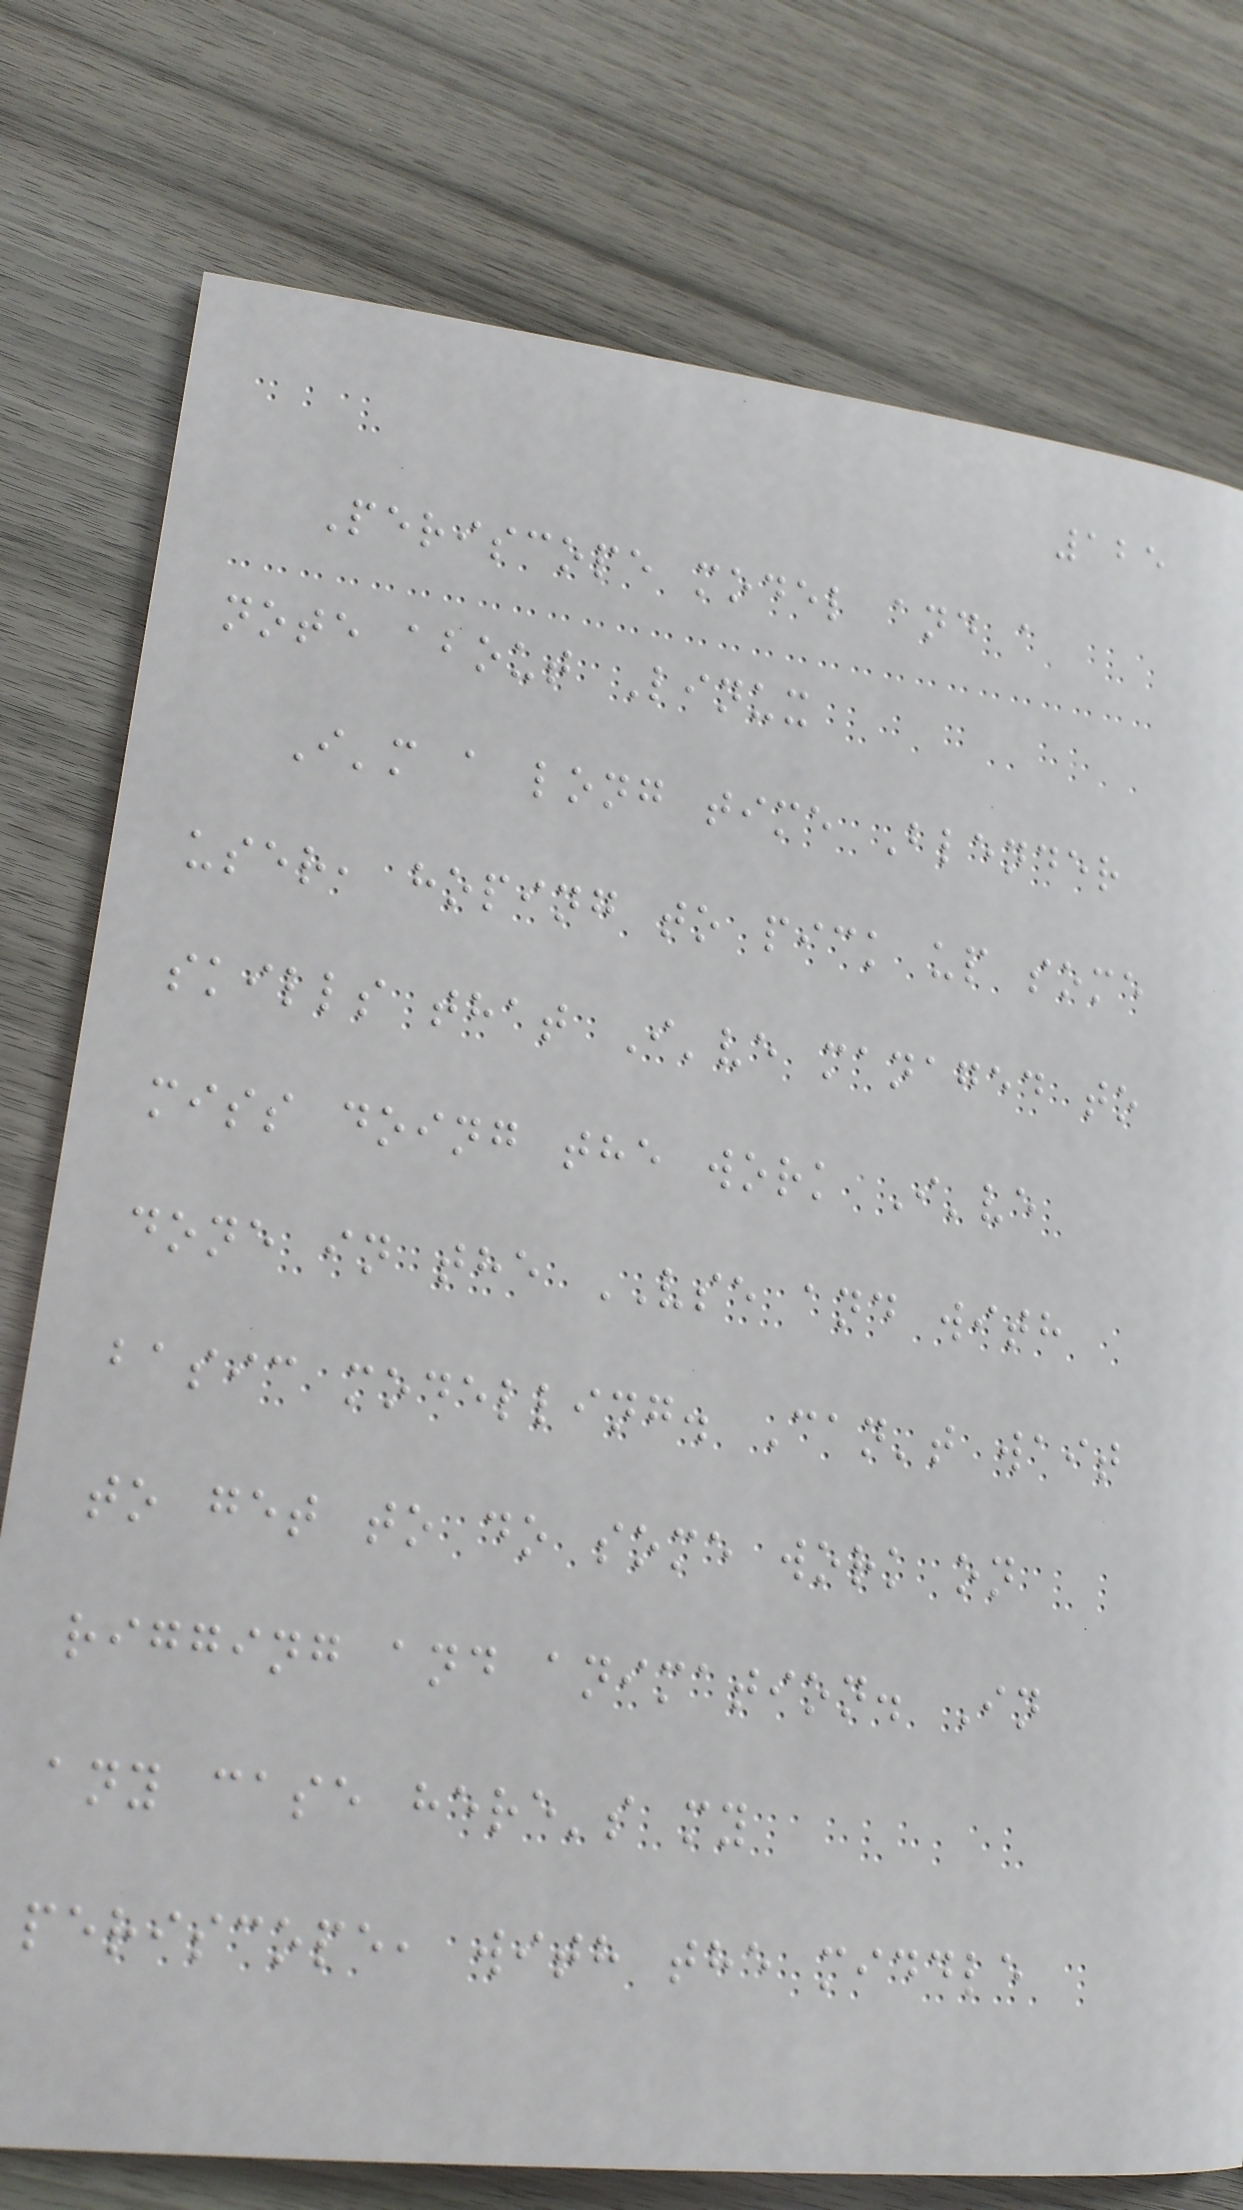125
Periscope model and a
note about Linux
I'm a long time Blender
user, hoping to pick up some
skills that I've managed to
miss doing the work I've
done in the VSE and with
basic modelling. Can't wait
to get to do some work on
rigging and animation. In
any case here's my
periscope, with the middle
